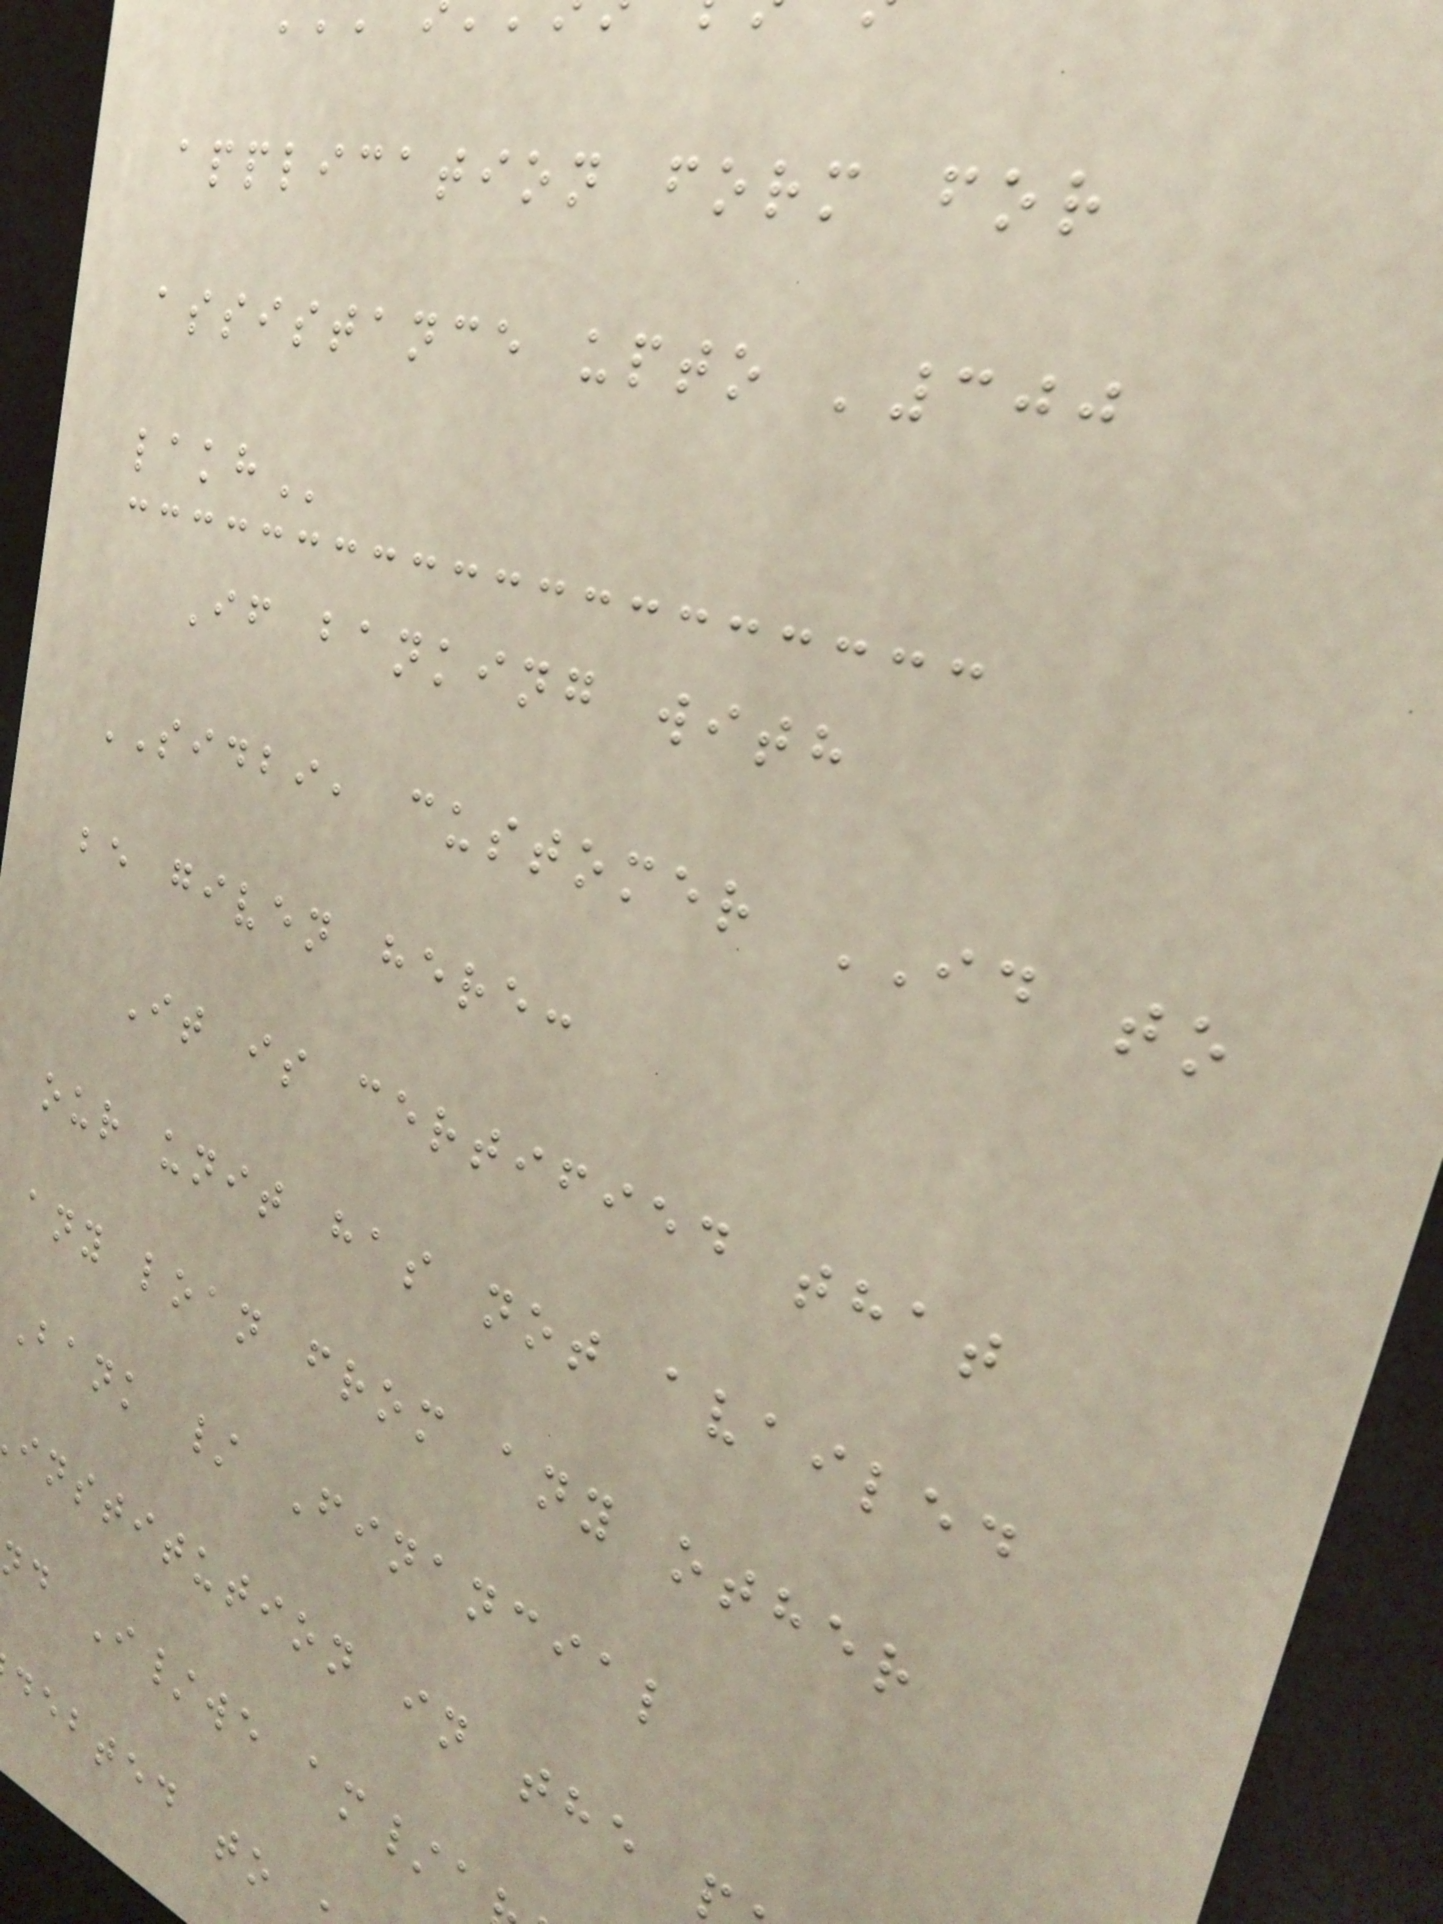application form for
assistance upto '300
If banking with
SIDBI, customer ID to
be given here:
It is certified that
our unit has not availed
any loan from any other
Bank / Financial
institution in the
nd I/we am/a
debted to
